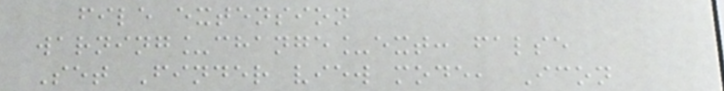file extension
warning_change_ext: false
Set Finder view mode, Icon
